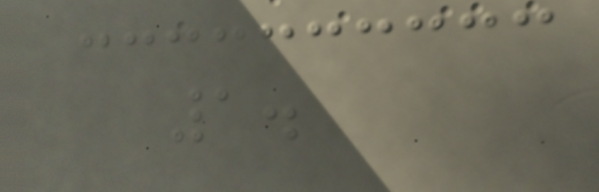1.
